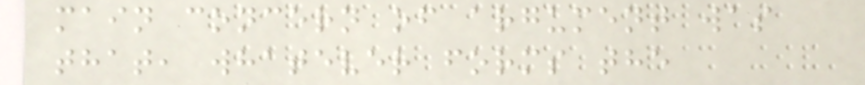main concern of argument was
that, whatever forms the
